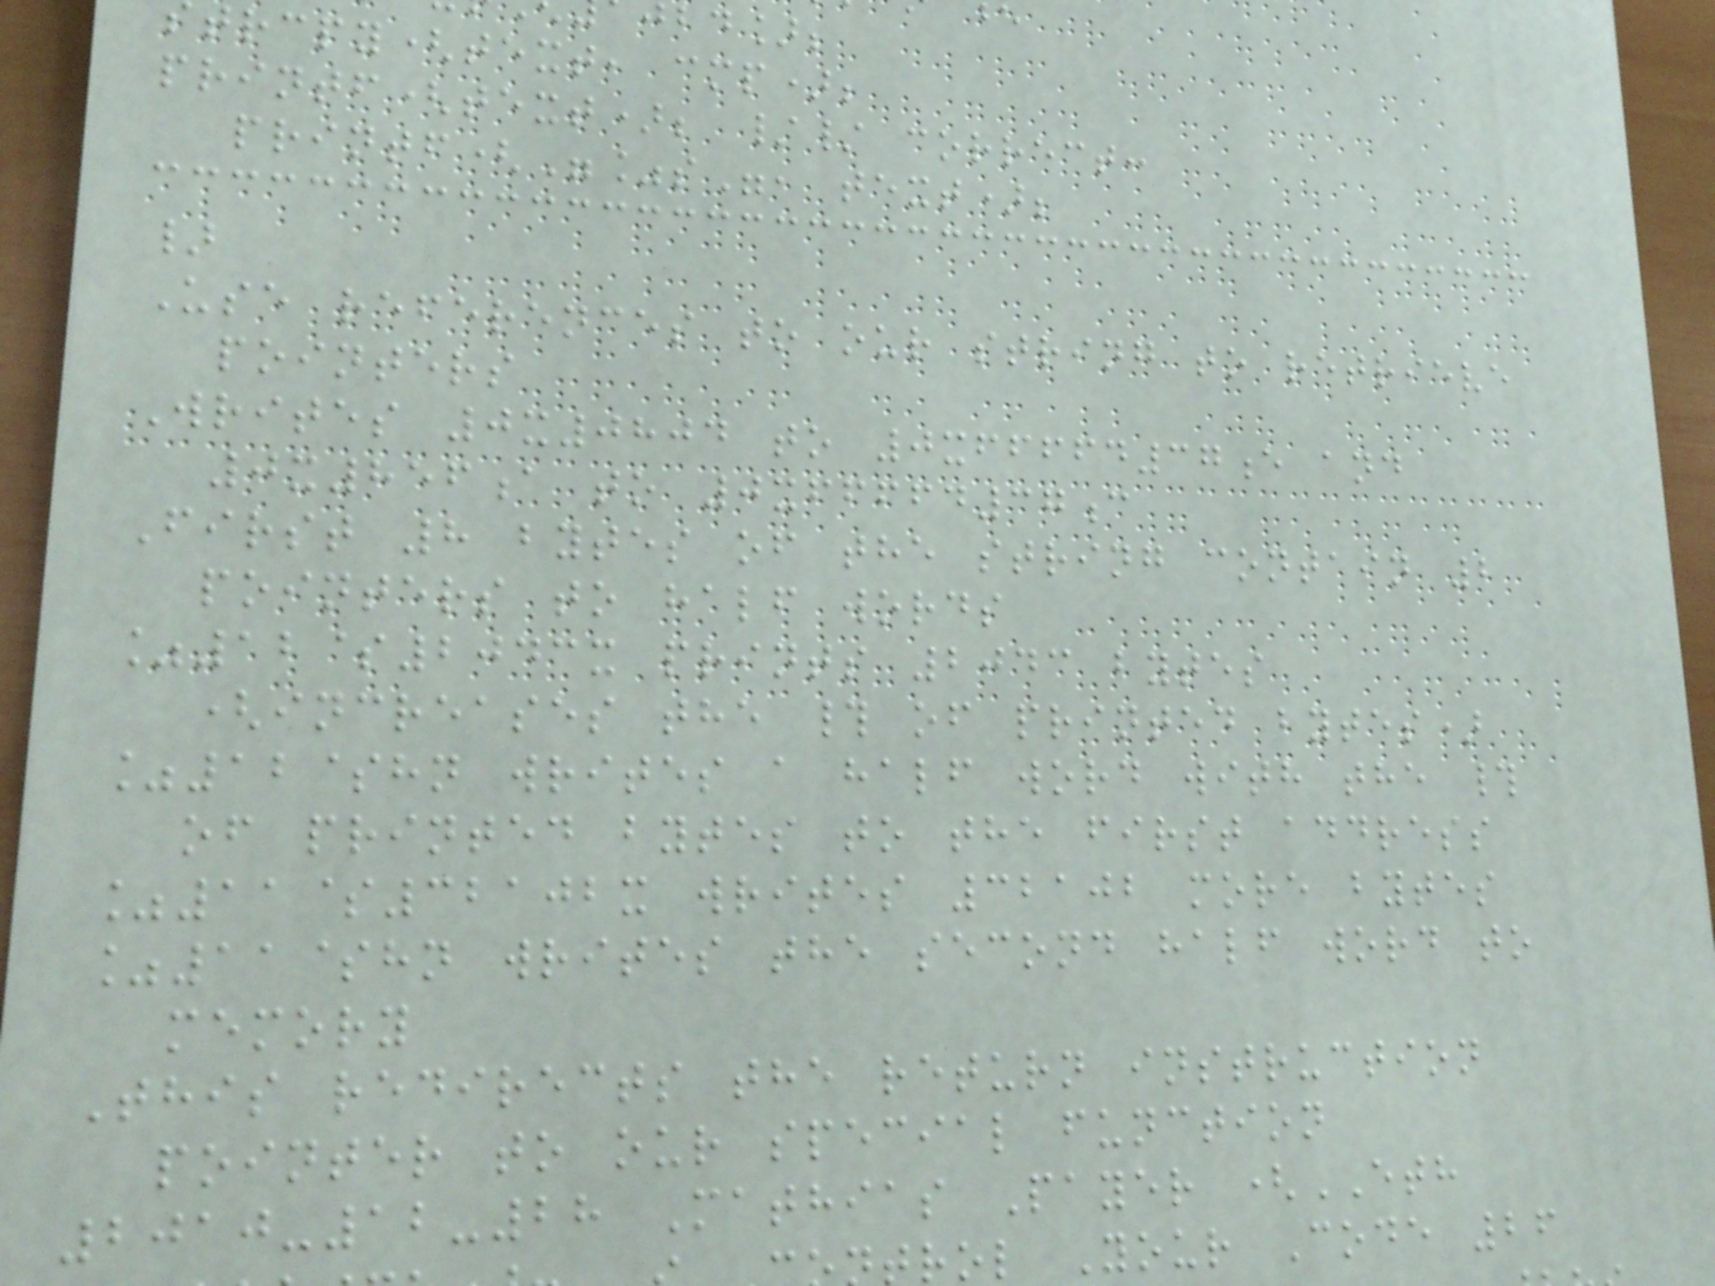bd];
trcpy(text, cmp);
printf(text); // correct:
printf("%s", text);
}
Use references to our string to retrieve
pointers
Writes 0x0804 to 0xffffd37e and
0x856a to 0xffffd37c
First 8 bytes of the string contain 2
pointers to half words
%12$2043x prints 2043 bytes
(increases the # of printed bytes)
%12$hn writes a half word with the #
of printed bytes to the first address
%11$32102x writes 32102 more bytes
%11$hn writes the second half word to
memory
This redirects the return instruction
pointer to our special function
2010-12-28 Mathias Payer (ETH
rol Your Code 26
